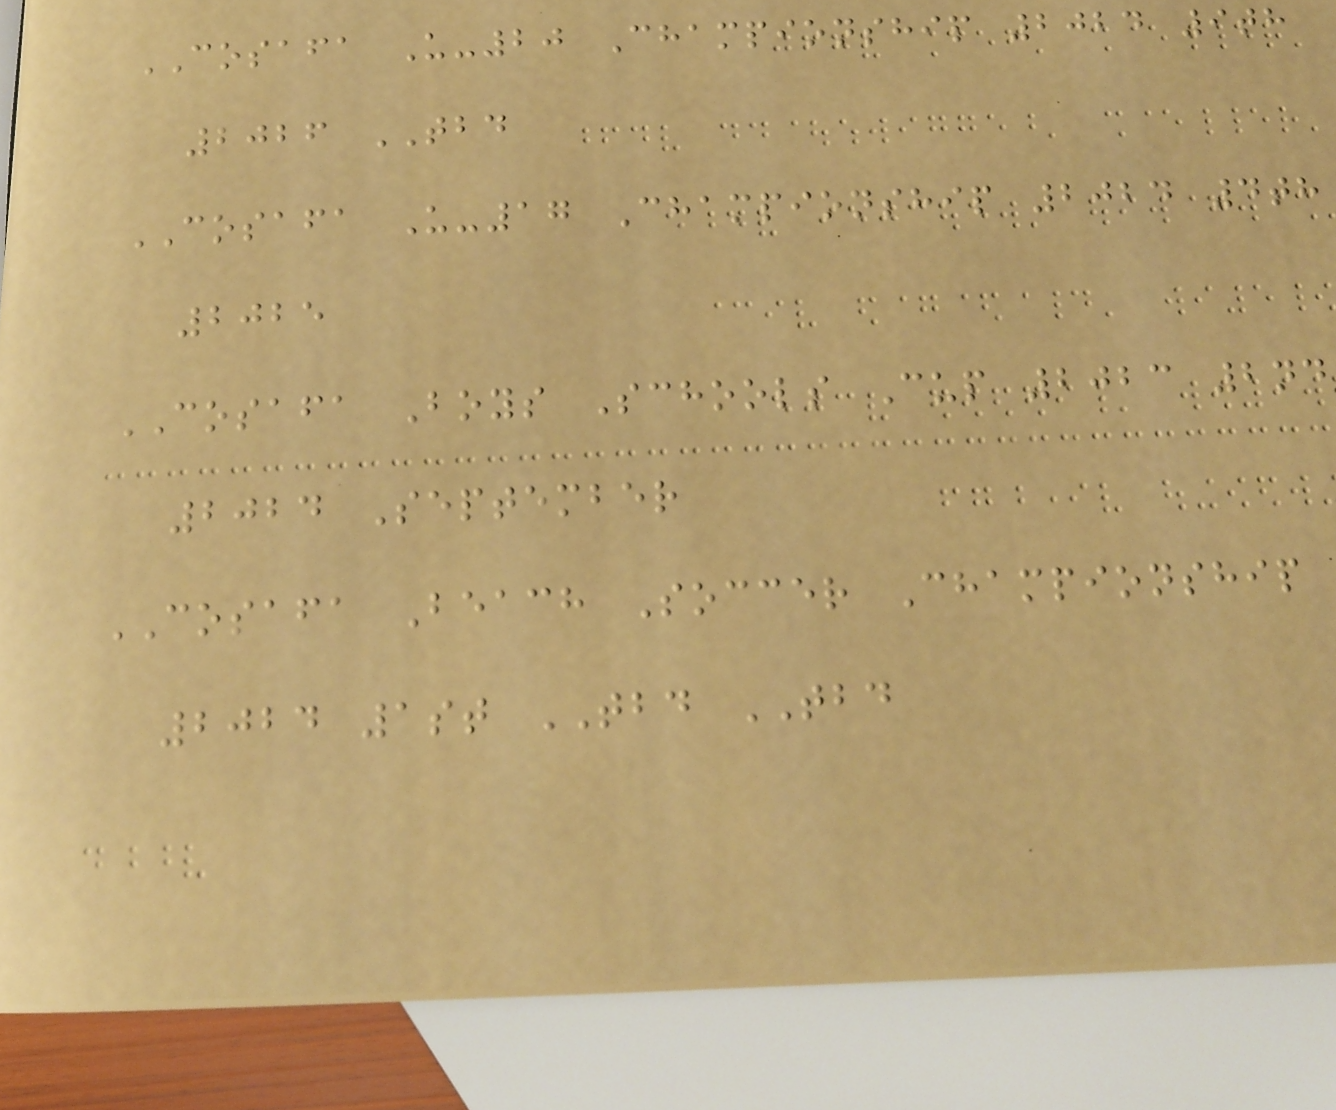COSAFA U-20 Championship 2024 9th
2026 TBD
COSAFA U-17 Championship 2024 4th
2025
COSAFA Boys Schools Cup 2023 2nd
2024 September
COSAFA Beach Soccer Championship
2024 1st TBD TBD
